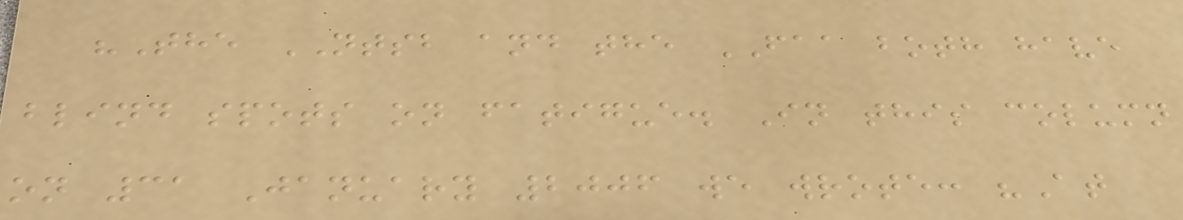"The NTSB and the FAA both have
blind spots on fatigue. In this column
on 31 January 2006 we wrote: "At
